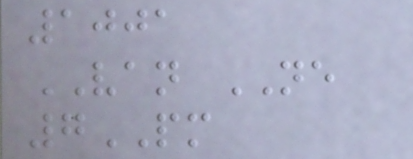1001
VAN NE
7PM
